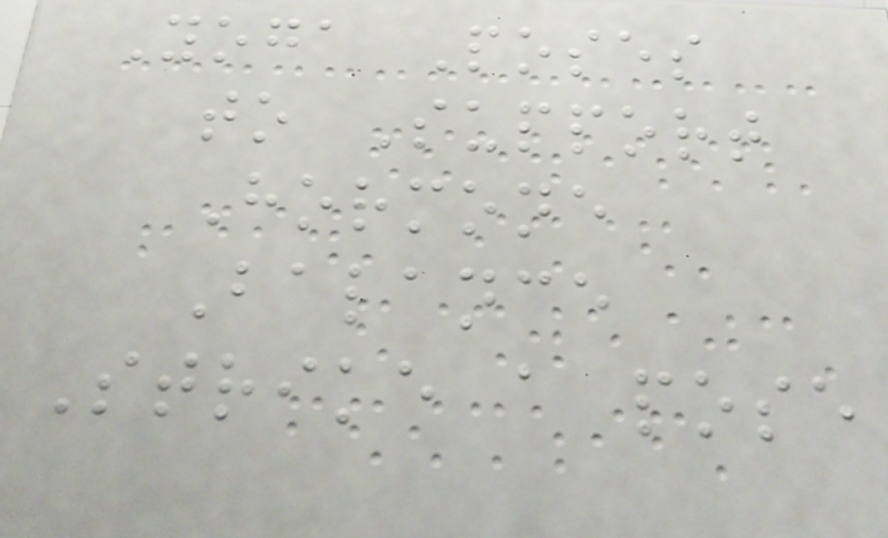Yoga Poses
to Support
Hormone
Balance
Strike a pose
